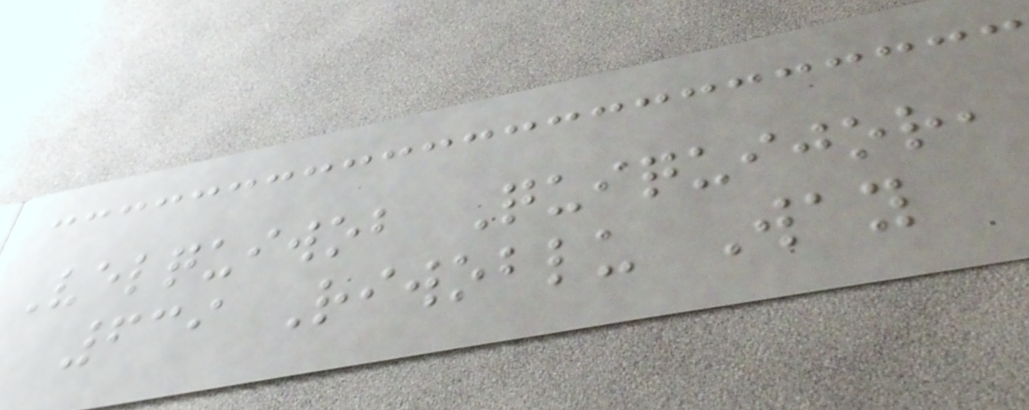Velquiwob Quiquijor,
639 Riwoblu Way
